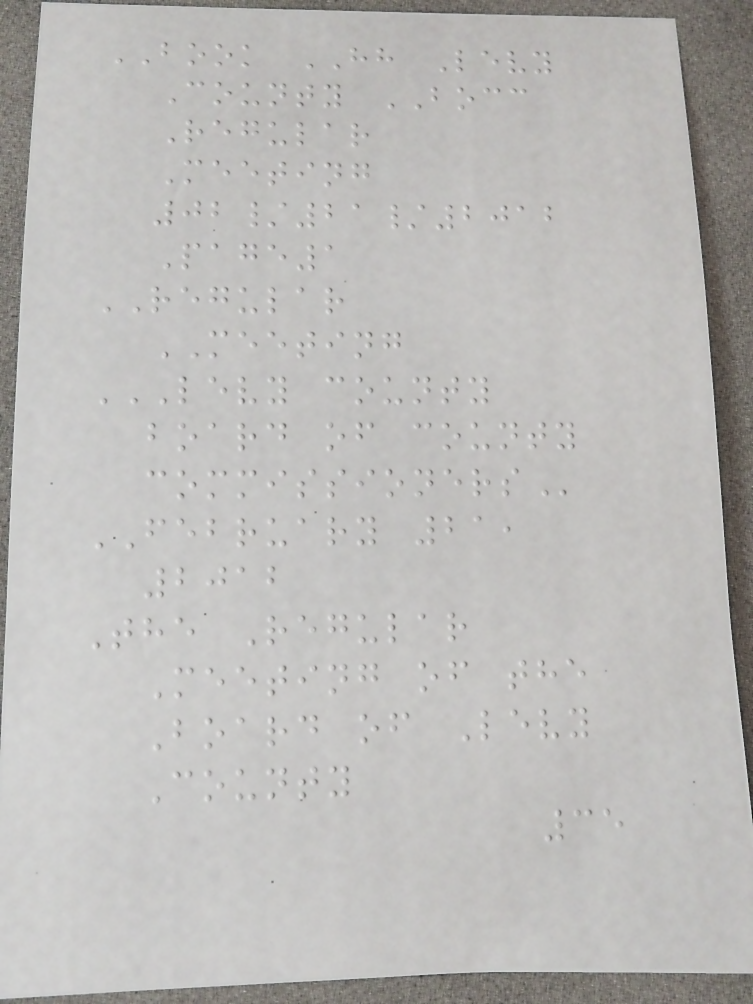BOOK HH Levy
County BOCC
Regular
Meeting
02/21/2012
Page1
REGULAR
MEETING
LEVY COUNTY
BOARD OF COUNTY
COMMISSIONERS
FEBRUARY 21,
2012
The Regular
Meeting of the
Board of Levy
County
35
